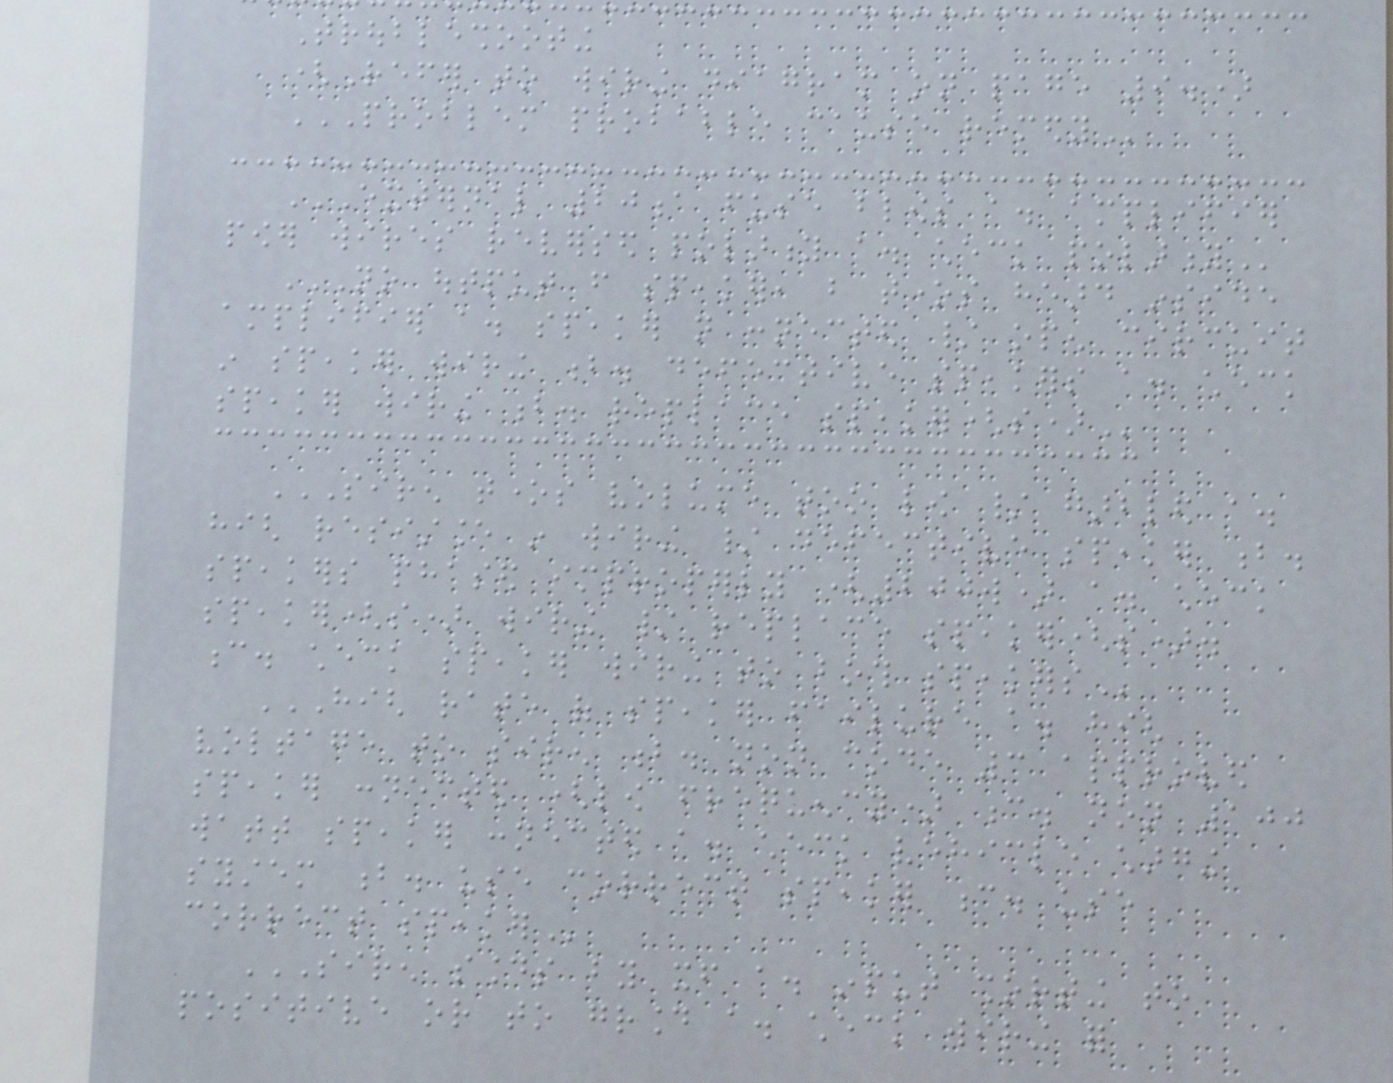Troubleshooting
(Refer to wiring diagram on page 9.)
PROBLEM PROBABLE CAUSE REMEDY
EXTERNAL 20A FUSE BLOWS A. AMPLIFIER
POWER WIRES REVERSED POLARITY A. CHECK POLARITY
NO OUTPUT FROM SPEAKER, BUT TONES HEARD INSIDE
AMPLIFIER A. SPEAKER NOT CONNECTED / OPEN CIRCUIT
IN SPEAKER WIRING B. DEFECTIVE SPEAKERS A. CHECK
SPEAKER WIRING B. REPLACE SPEAKER(S)
SIREN TONES VOLUME TOO LOW / GARBLED A.
HIGH RESISTANCE IN WIRING / DEFECTIVE SPEAKER B.
SPEAKERS PHASED IMPROPERLY (200W) A. CHECK
SPEAKER(S) WIRING / REPLACE SPEAKER(S).
C. CHECK SPEAKER WIRING TO BOTH SPEAKERS
HIGH RATE OF SPEAKER FAILURE A. HIGH
VOLTAGE TO SIREN B. NON CODE 3 APPROVED
SPEAKER CONNECTED (LOW FREQUENCY) C. NON 100
WATT SPEAKER CONNECTED A. CHECK VEHICLE CHARGING
SYSTEM B. USE CORRECT SPEAKER C. USE
CORRECT SPEAKER
SIREN SOUNDS BY ITSELF A. INPUT SHORTING TO
POSITIVE OR TO GROUND A. CHECK WIRING FOR
